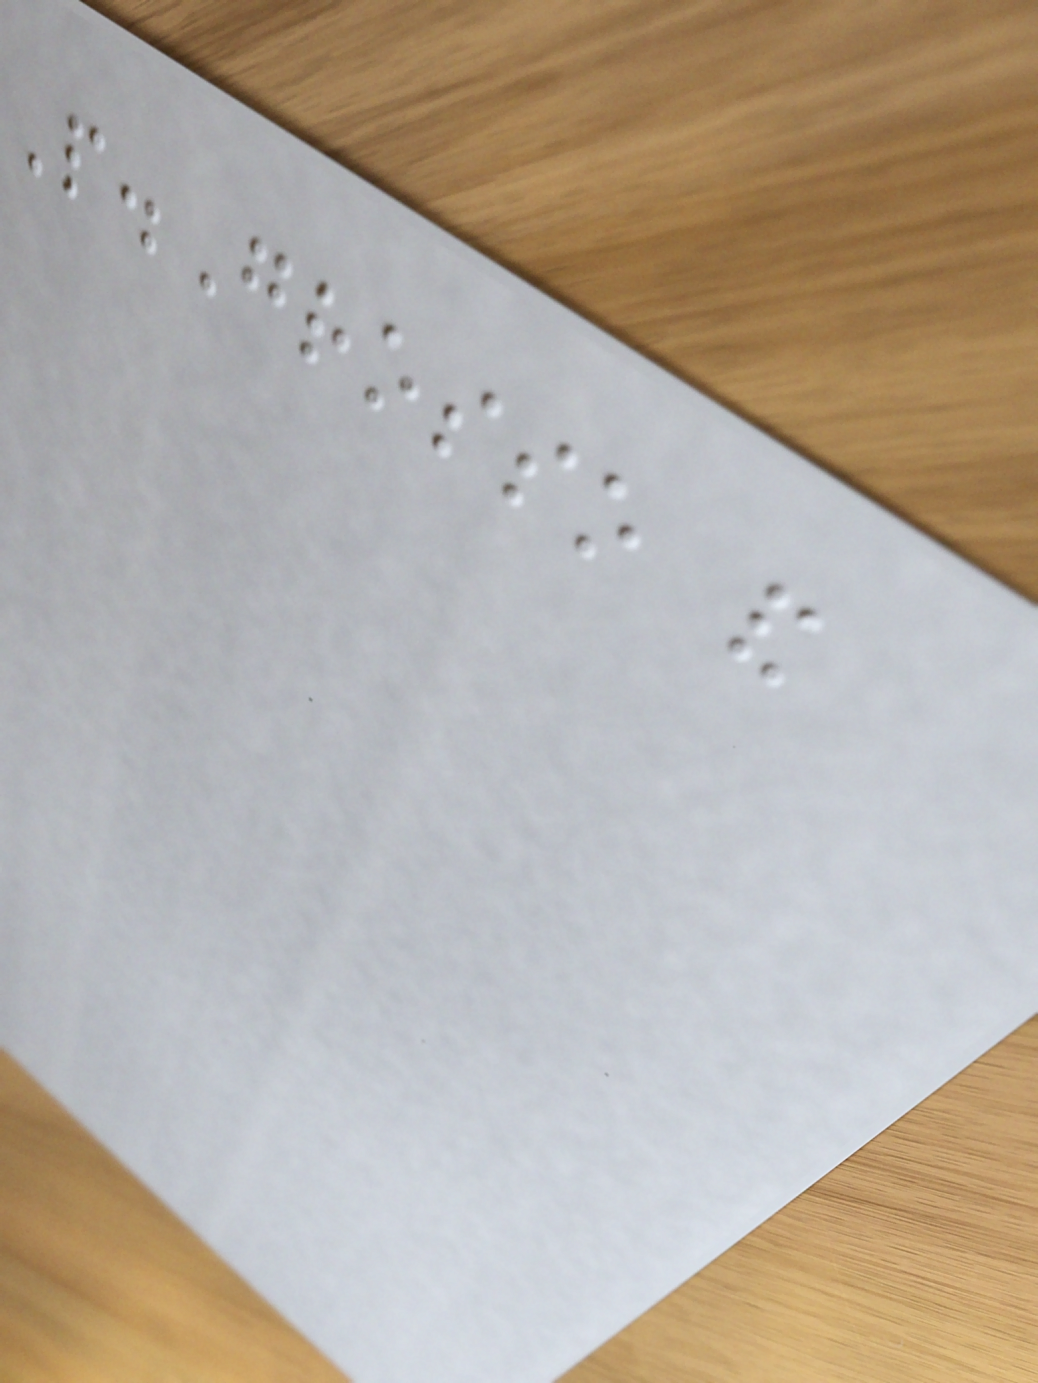P.Grosso and
